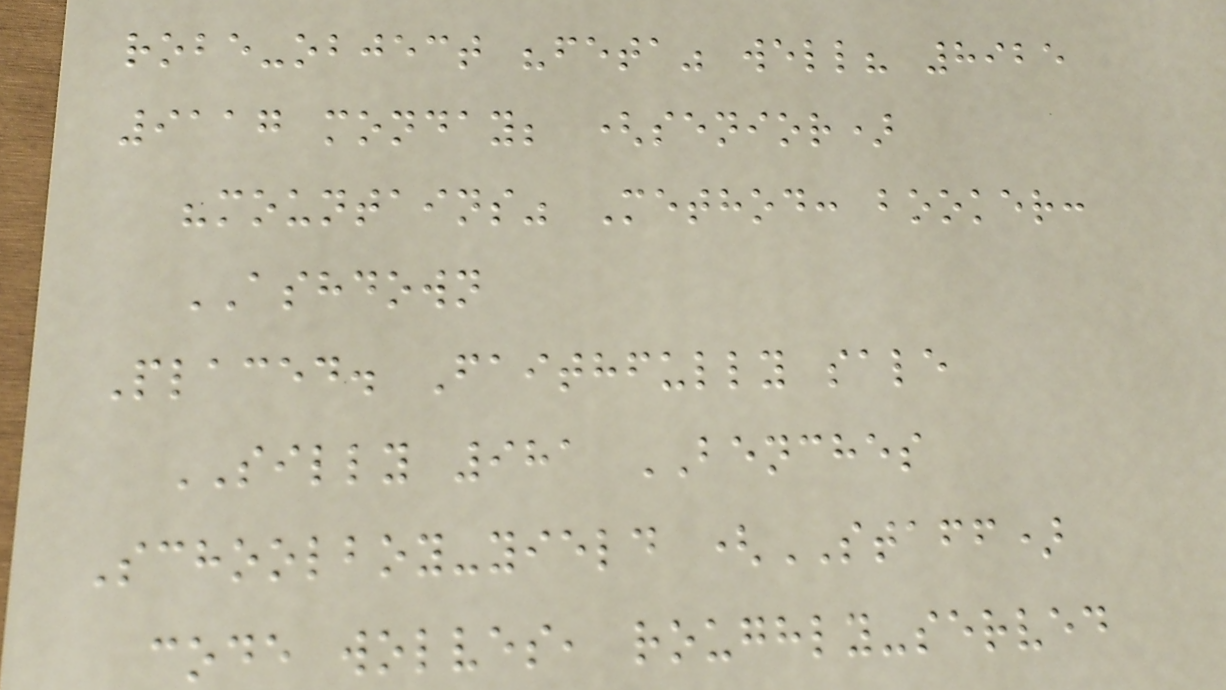robe-object "feta" well? 8925
9117 monday; (senior)
"mountains" Method: booker:
ASHDOWN
Placed. Faithfully sale
SILLY 981 BENCHES
Schoolboy-yield (STAFF)
code wolves, roughly-served
